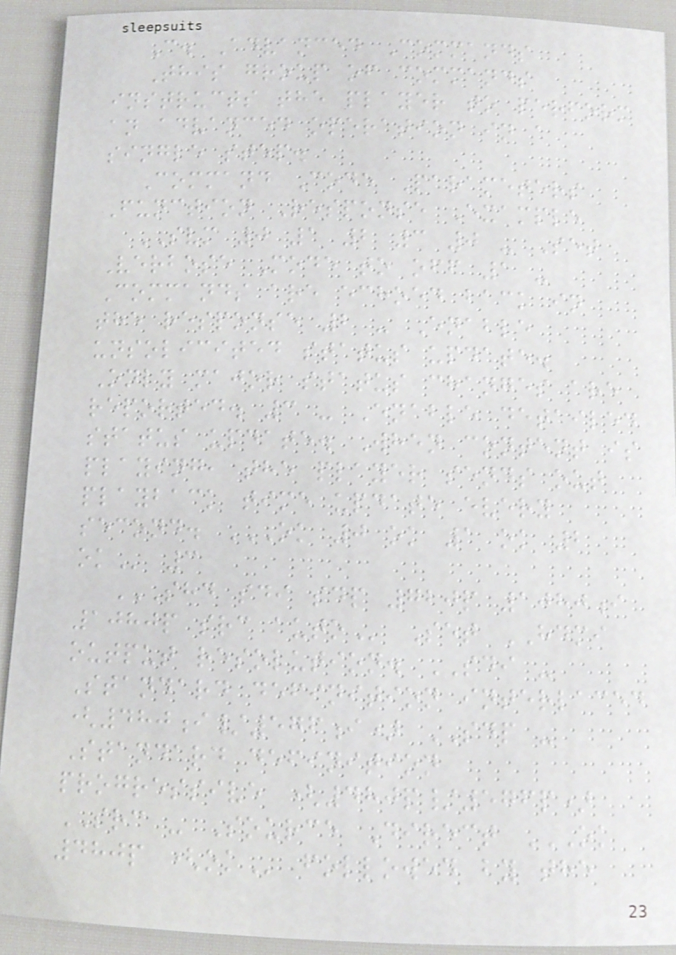C. Advanced Commands
This group of commands
instructs the player to perform
an advanced operation in a
single step.
Command Code Parameters
Function Response Example
SVM 0 1 2 3 0 - Set
Verbose Mode to off 1 -
Commands are echoed back in
the response 2 - Enable
unsolicited status update.
Only major status changes are
reported. 3 - Enable detailed
status update. When content is
playing, the player sends out
playback time update every
second. OK 0 OK 1 OK 2
OK 3
SHD SDI SDP 720P 1080I
1080P SRC AUTO Set HDMI
output resolution. SDI -
Standard definition interlaced
(480i/576i) SDP -
Standard definition
progressive (480p/576p)
SRC - Source Direct OK
480P (OK followed by the
